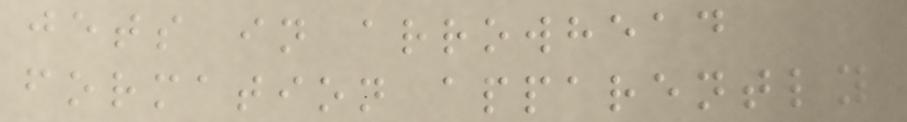jets in arrowhead
formation apparently
